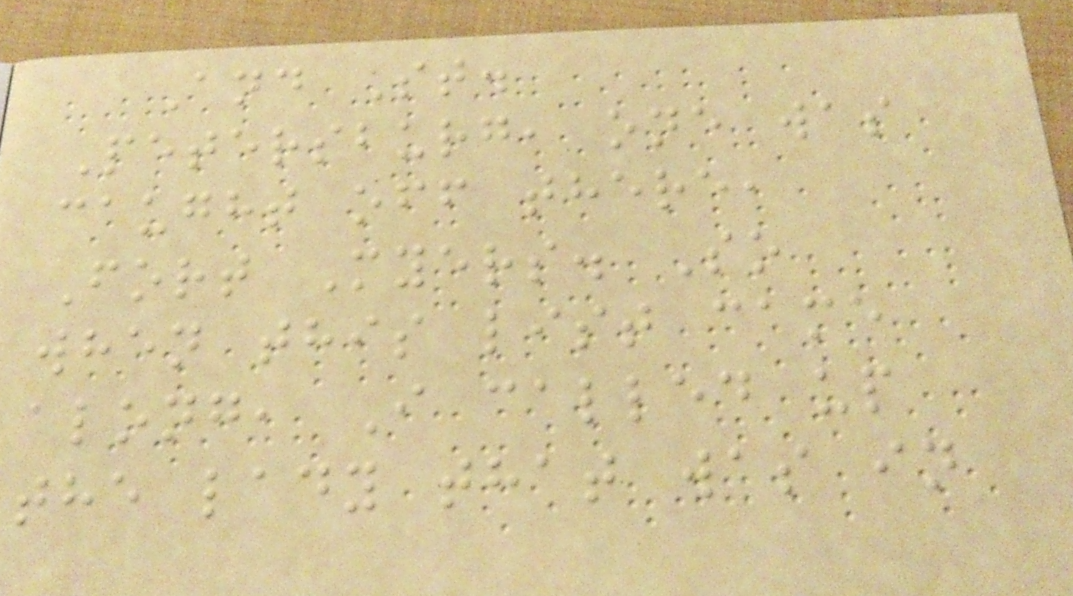And St.
Petersburg, one was
caught off there,
Fort Myers. So
when this list came
along, I called up
the lady that was in
